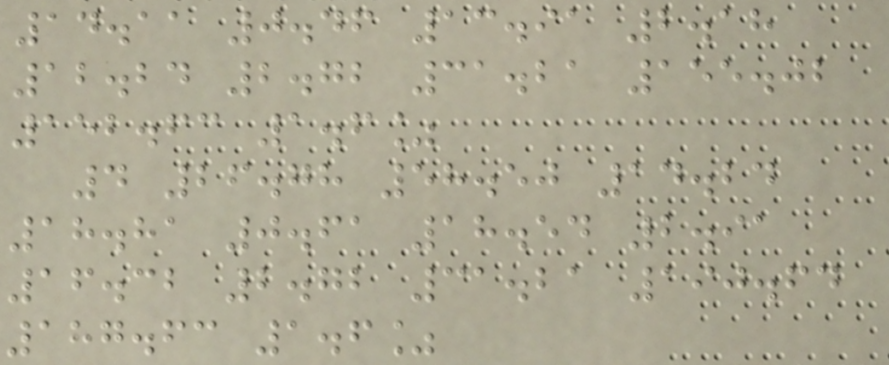14.11 0.46 13.91 2.18
12.24 2.72 31.21 155.02
152.63 1.6%
4 26.78 58.50 14.24
18.81 0.61 18.54 2.91
16.32 2.72 31.21 190.64
187.63 1.6%
